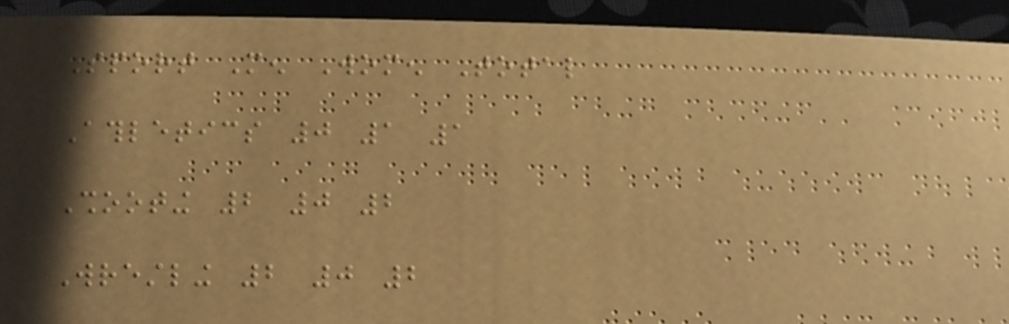Sport Men Women Total
Athletics 0 1 1
Shooting 2 0 2
Wrestling 2 0 2
